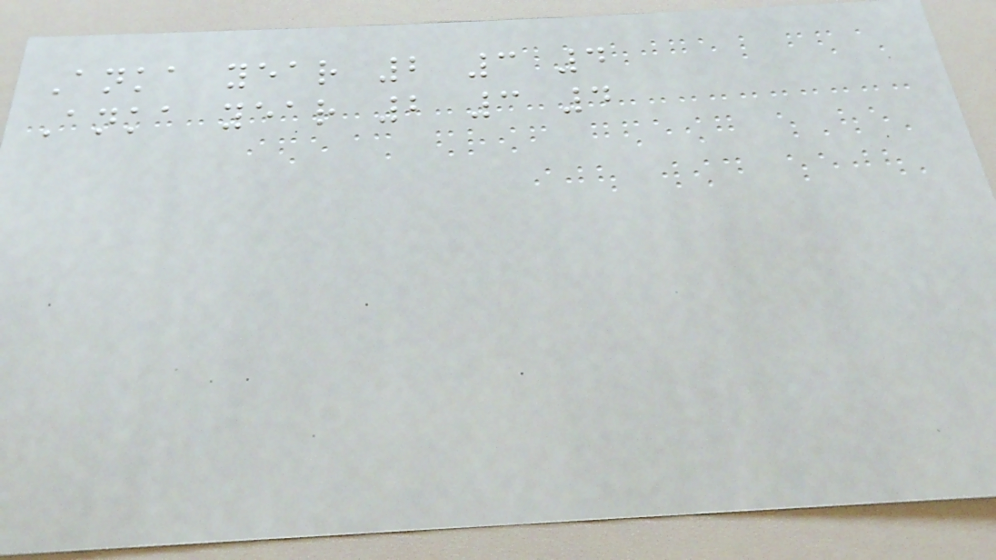Anka year 2 3 4
Anka year 2 3 4
